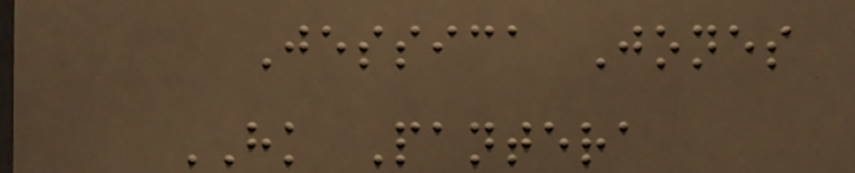Jessica Jones
HK Pantera
